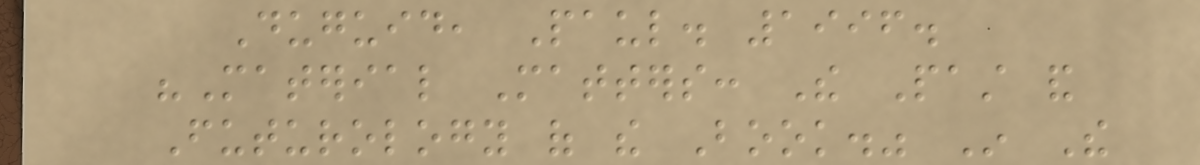Duguid, Paul. 1996.
"Material Matters: The Past and
Futurology of the Book." In The
